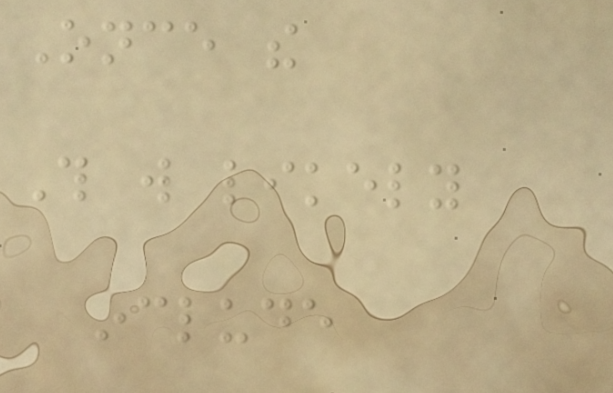Once the
This will likely
include
